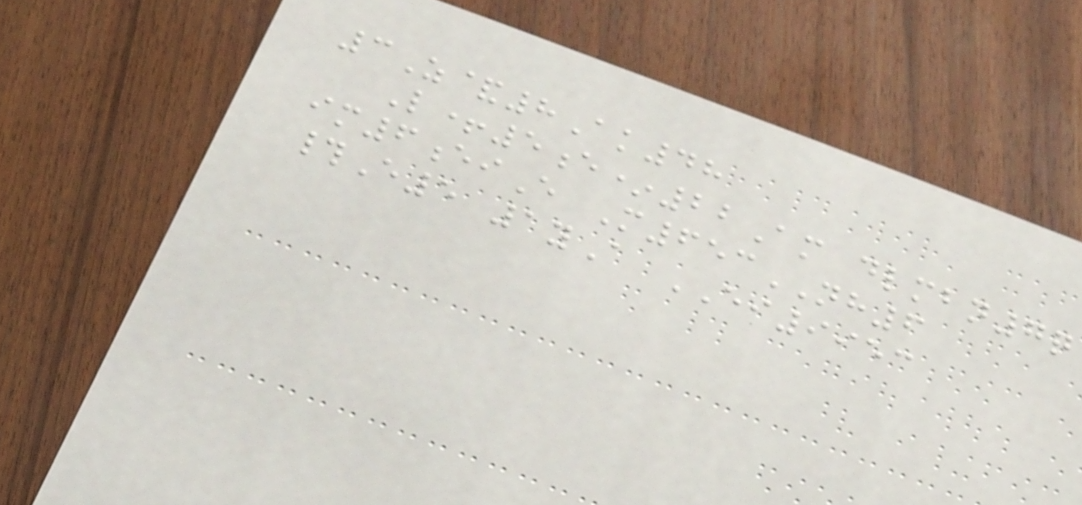3Z&8Ak48
L+5e*22Am dlmbn7q
im6eiE M653NH6
#E5 1yA EI9953
